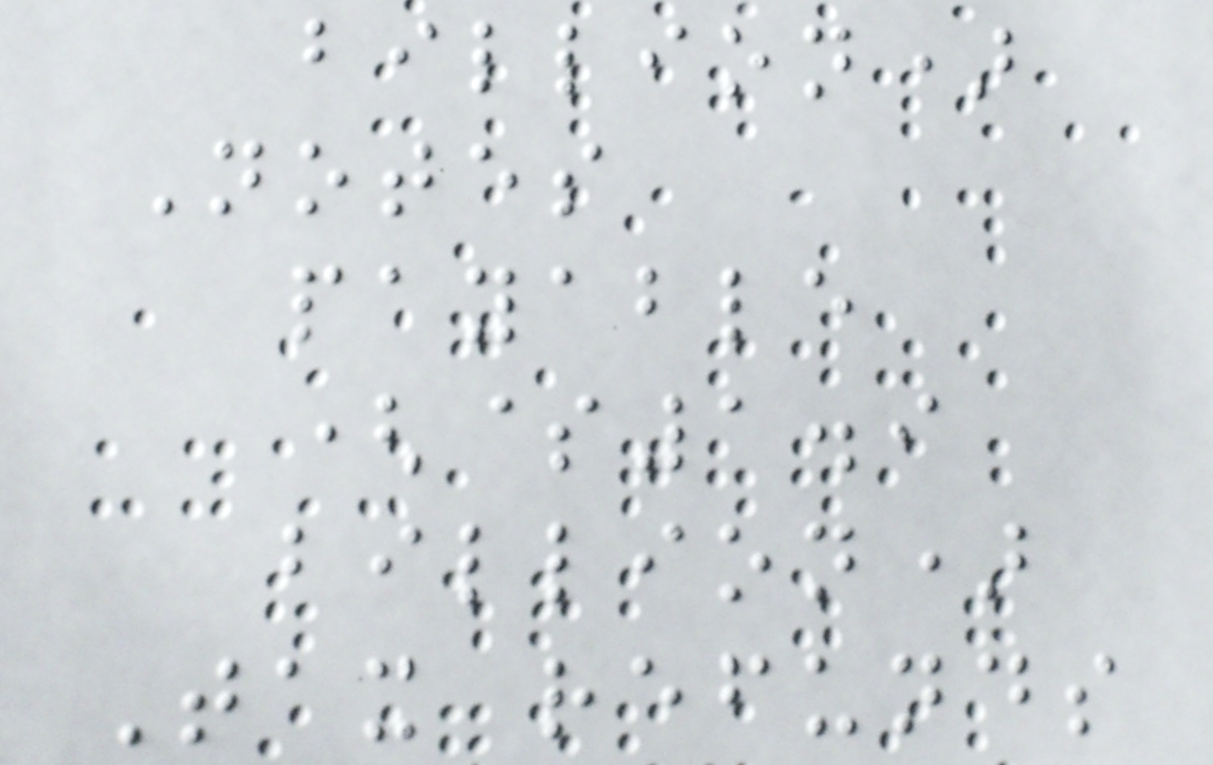billion)
Notes
payable
($1.9
billion)
Tax refunds
